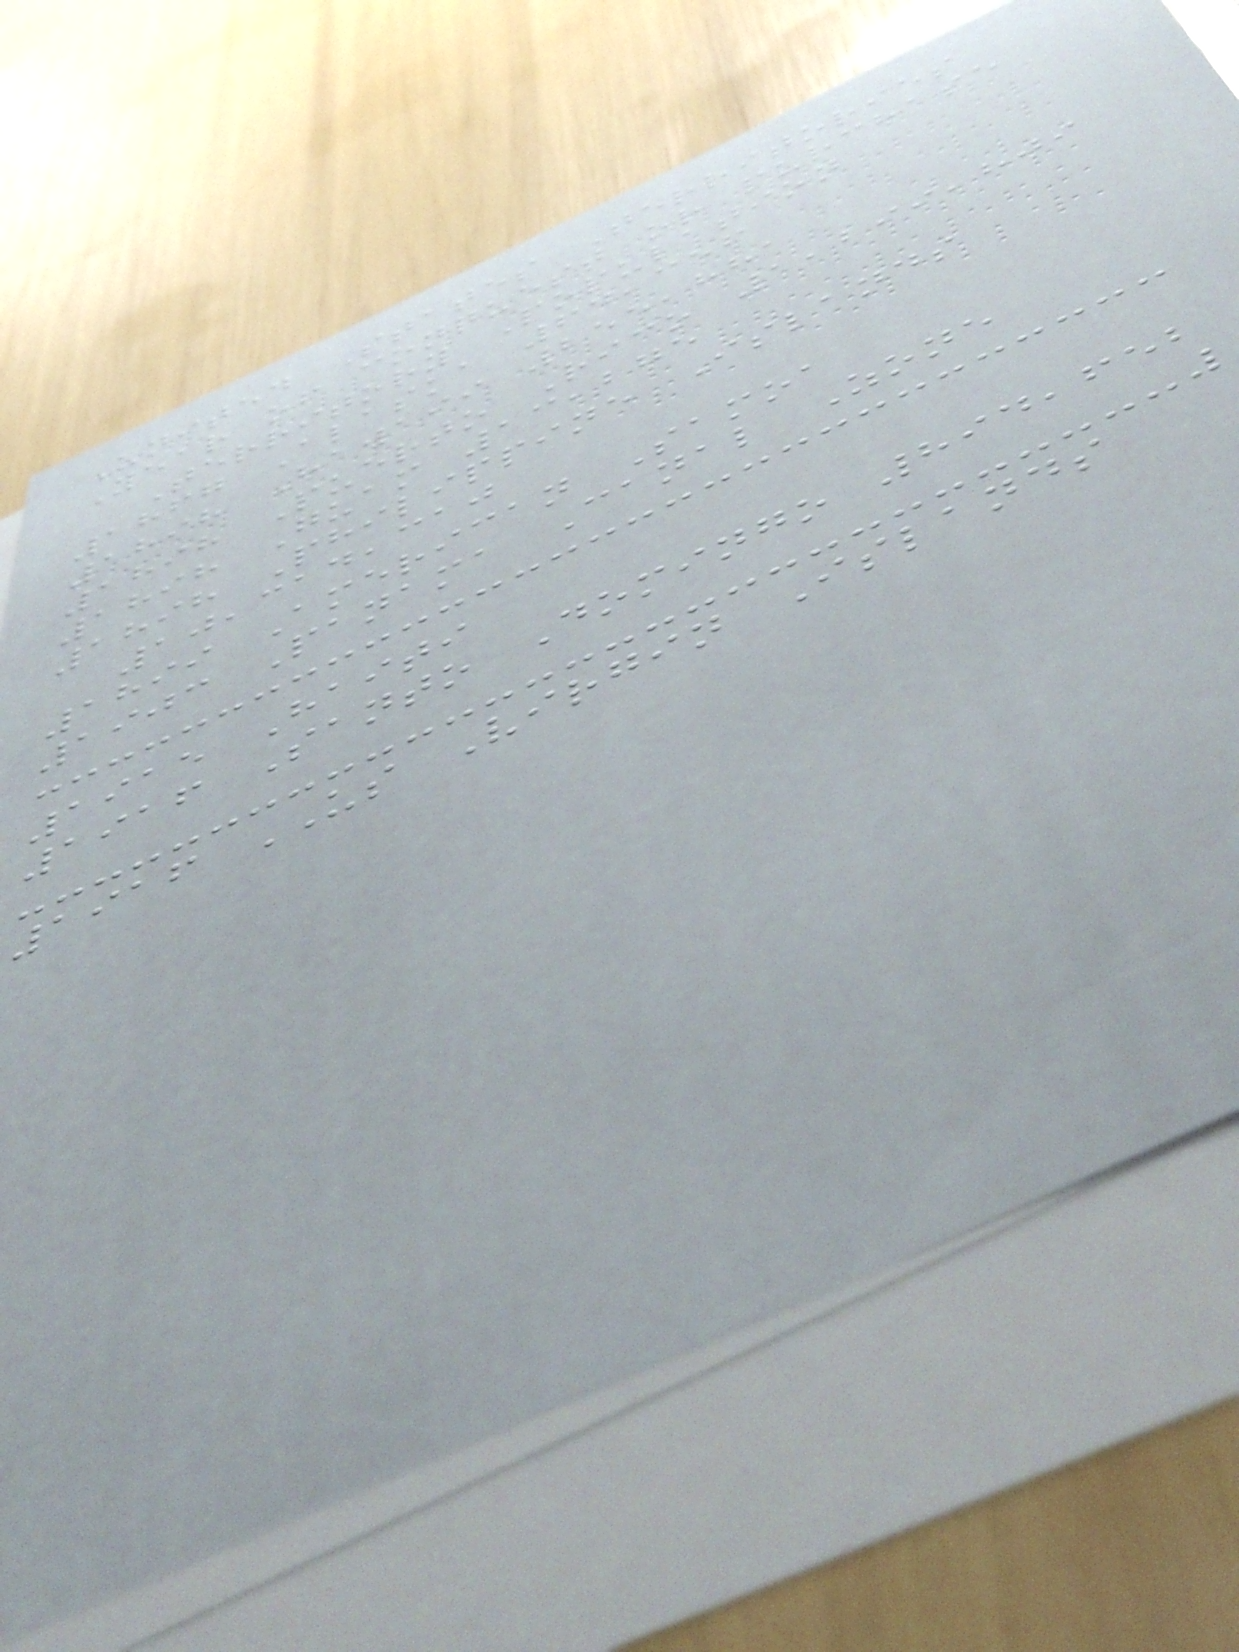United States Territories
Year of conquest or purchase
Territory Population
1867 Alaska 64,356
1898 Hawaii 255,881
1898 Puerto Rico 1,299,809
1898 Guam 13,275
1898 Philippine Islands
10,314,310
1899 American Samoa
1903 Panama Canal Zone
1915 Haiti
1916 Santo Domingo 894,652
1916 US Virgin Islands
